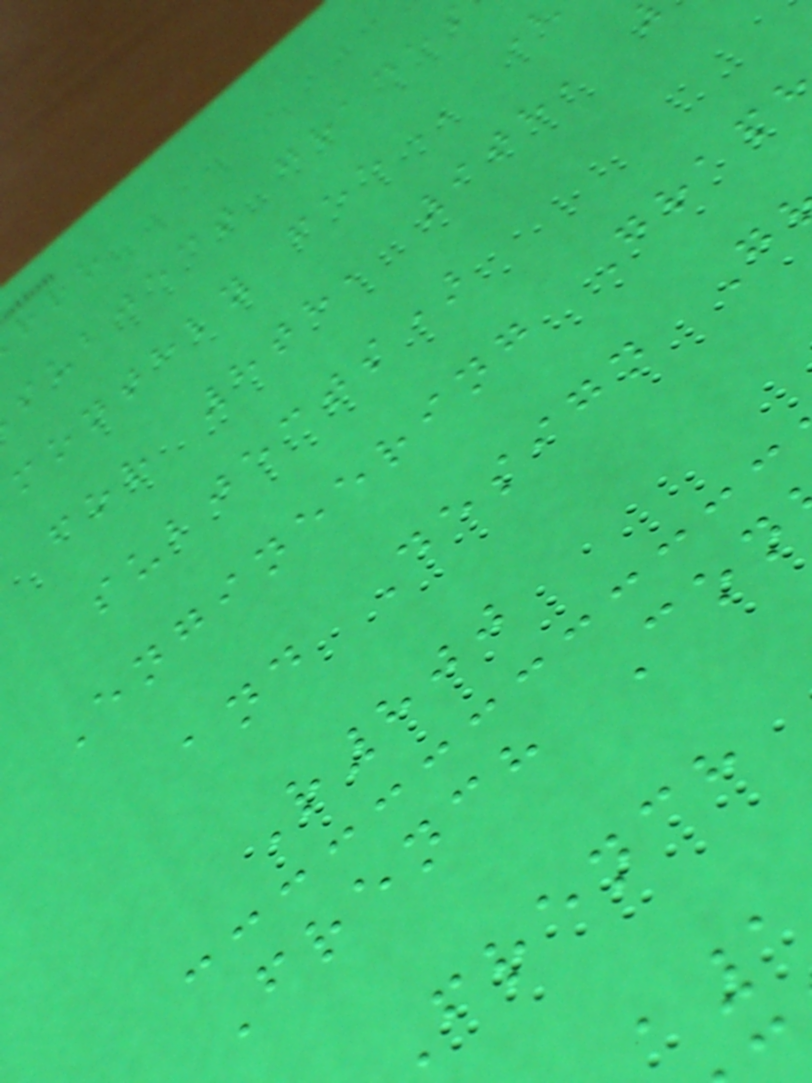subject grades
monthly
for 8th, 9th,
subjects)
Engineering Grap
and Design G
R800
French Con
french
